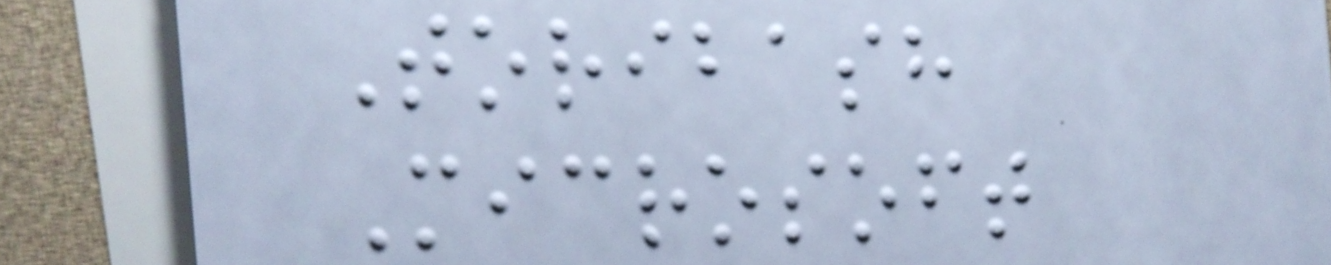Toribash
Microsoft
